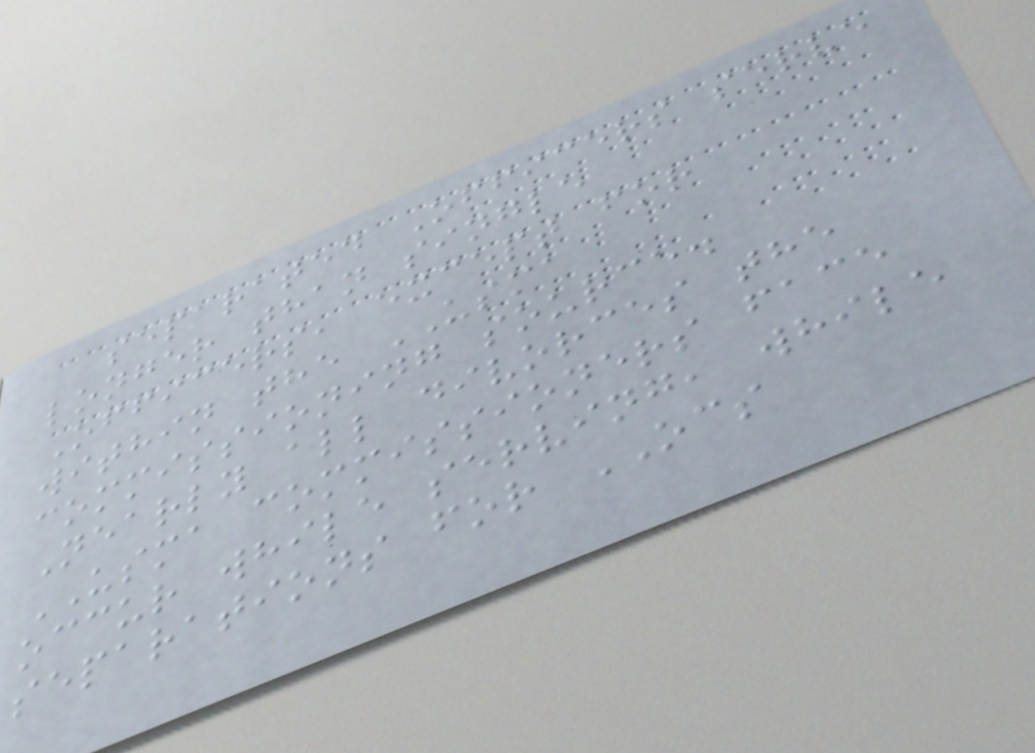separated Officers serve
longer than single
Officers, except for
within the USMA
commissioning source.
Nearly all divorces the
USMA commissioners face
occur while serving, while
separations for OCS
